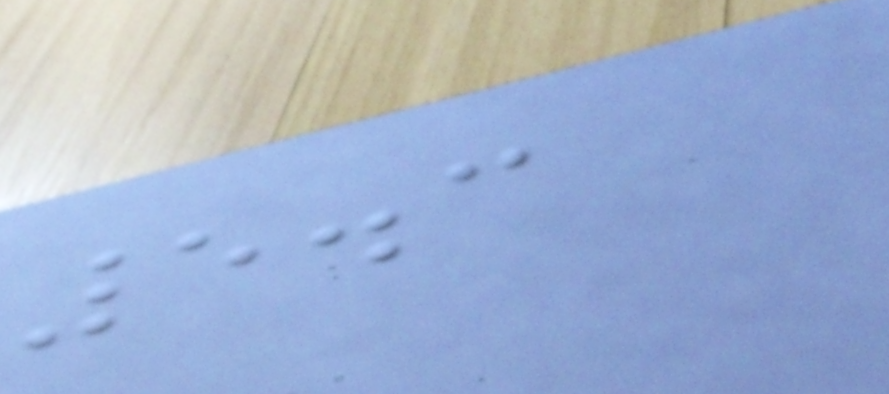5.3
